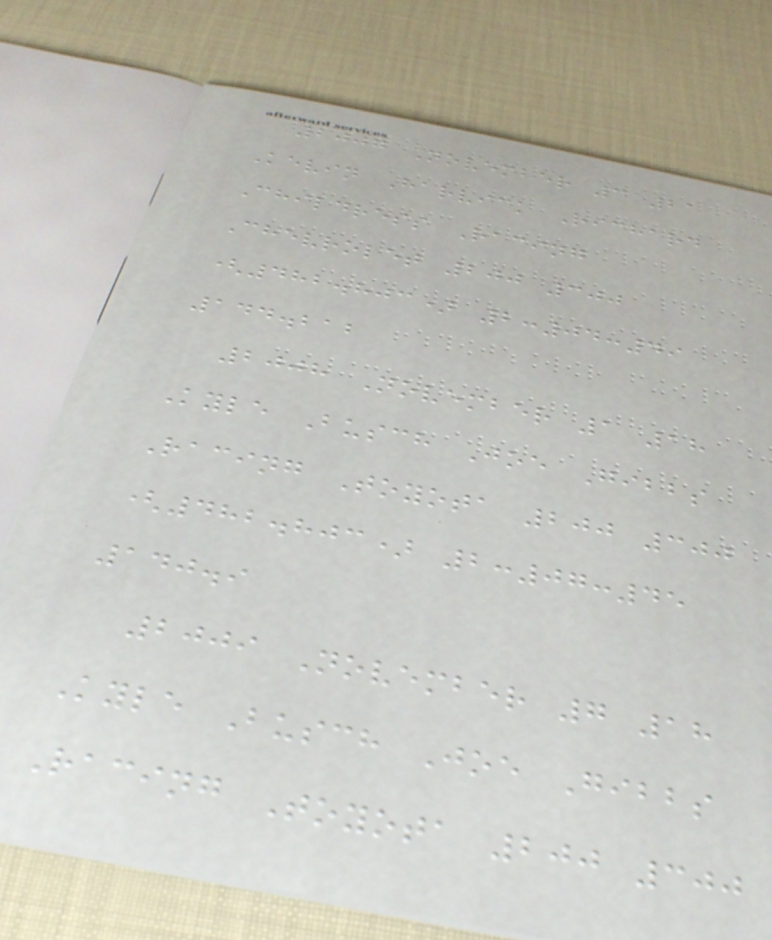2007 November 3 21
Kevin Harvick Richard
Childress Racing
Chevrolet 200 300
(482.803) 2:04:49
144.212
2008 November 1 18
Kyle Busch Joe Gibbs
Racing Toyota 200 300
(482.803) 2:07:45
140.9
2009 November 7 18
Kyle Busch Joe Gibbs
Racing Toyota 200 300
